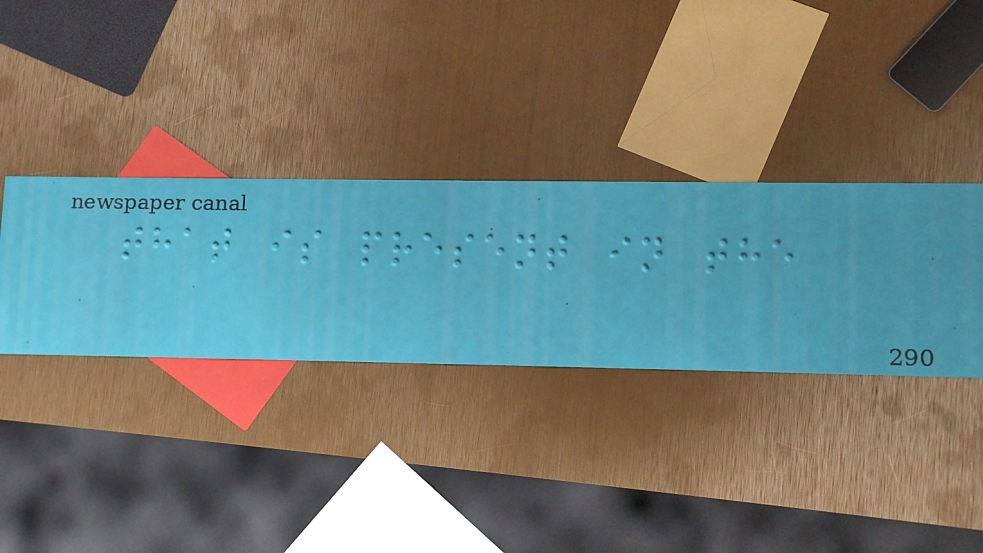that is present in the
